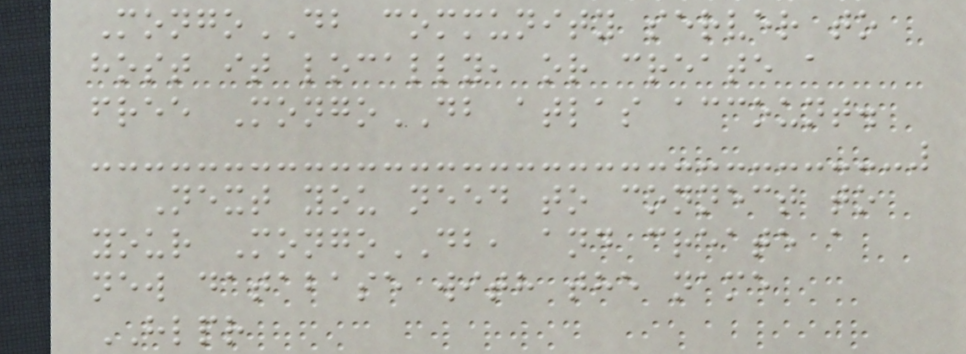MongoDB community server to
host it locally, or create a
free MongoDB atlas account.
Next you need to connect to
your MongoDB, and create a
new database with the name
HLPR
